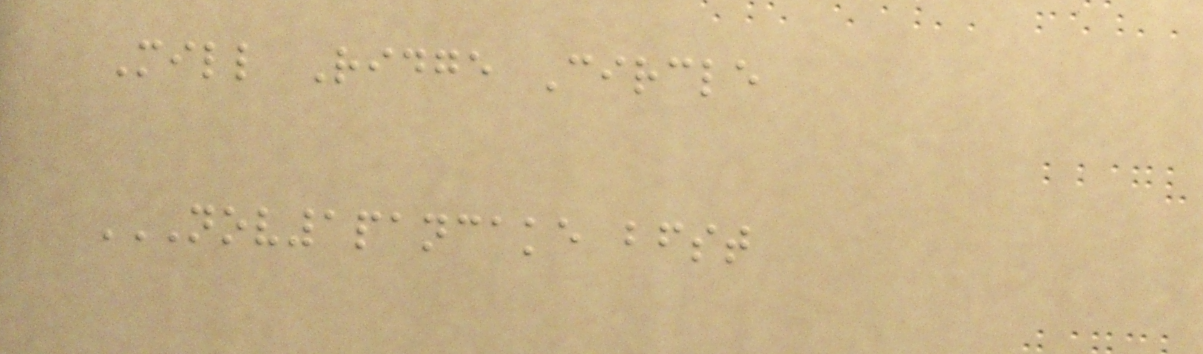Mill Ridge Circle
NOV1PANCAKE BFST
